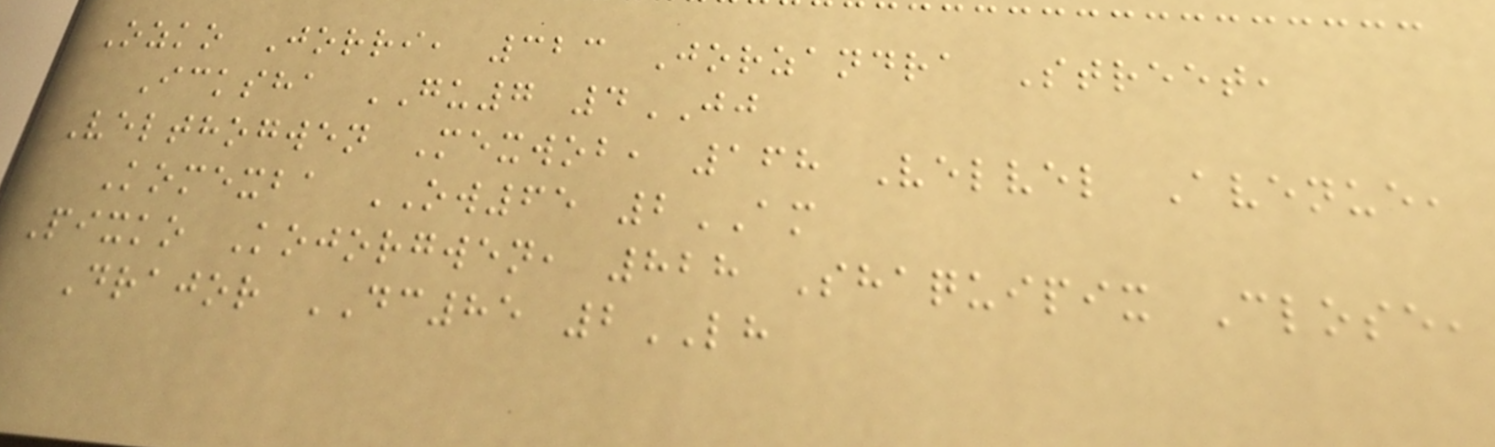Ozko Jorri, 323 Jorzandra Street,
Icksha GU7 4JJ
Velthogwen Mexwob, 168 Velvel Avenue,
Komexba OW65 2AM
Pixko Kojorgwen, 828 Shaquipix Close,
Drajor DC85 2LH
